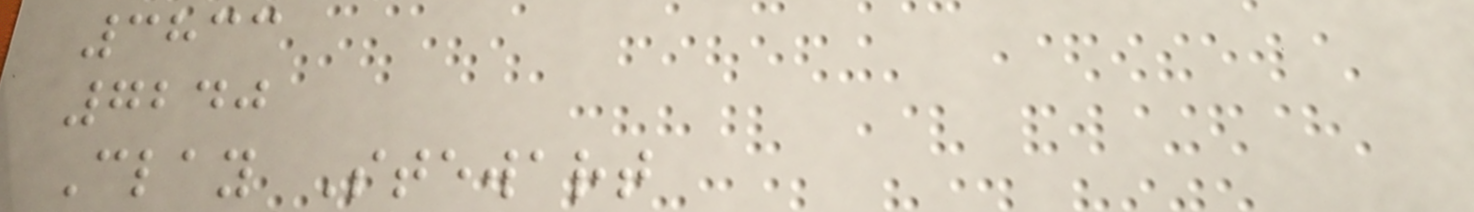3833
7240
Clay Stewart
